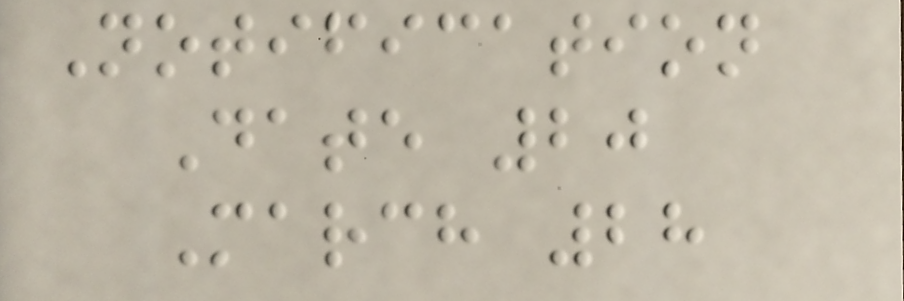Notification
Date 20
March 28
